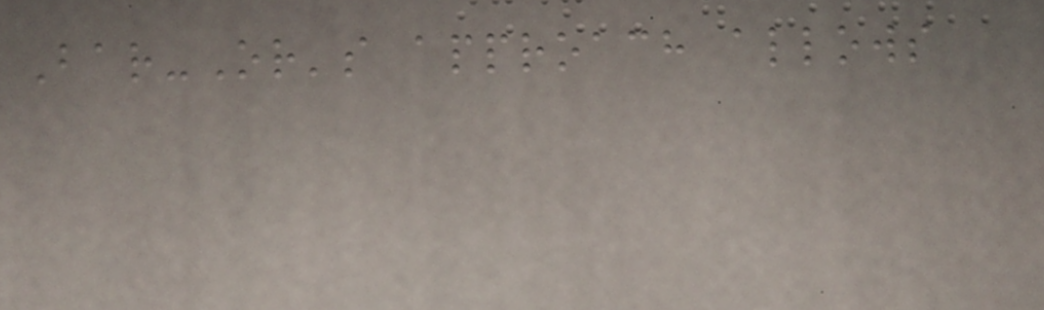Bar-Or's approach allows
